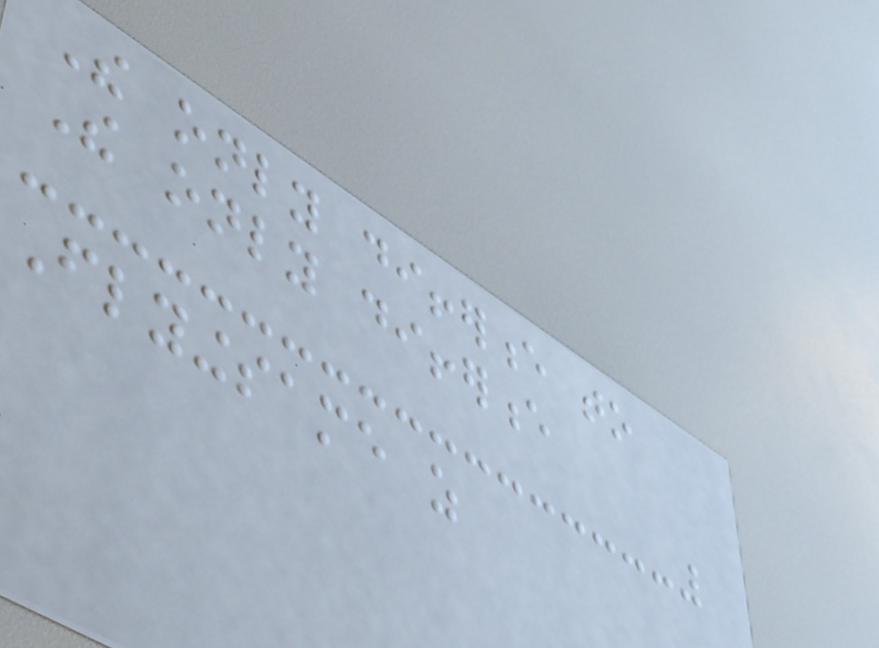The only difference to
The only difference
Flyingsame as
